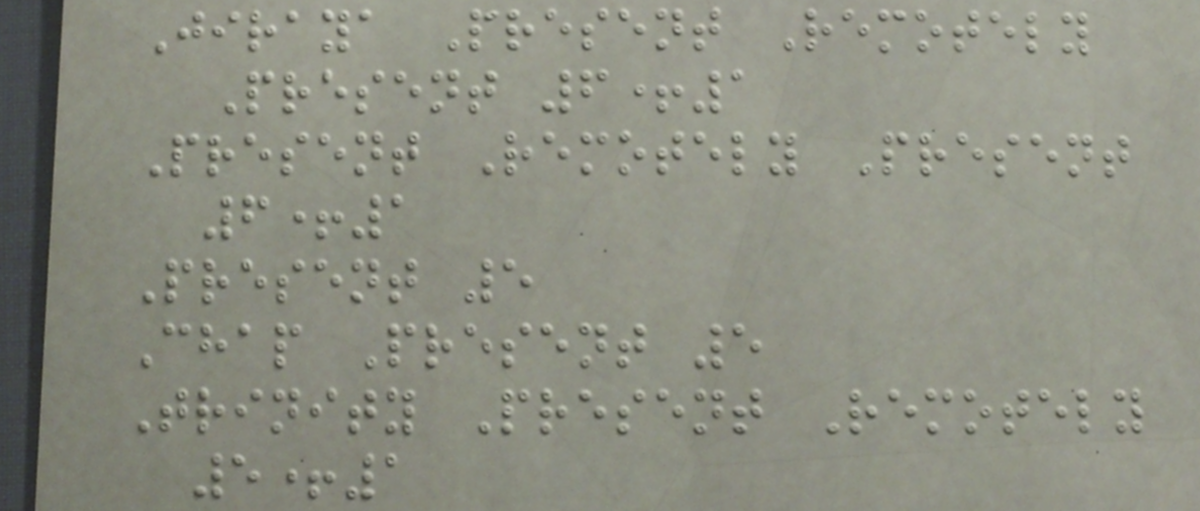Jiraya Present Remotely
Present 6+1
Present Remotely Present
6+1
Present 5
Chap Present 5
Trinity Present Remotely
5+1
